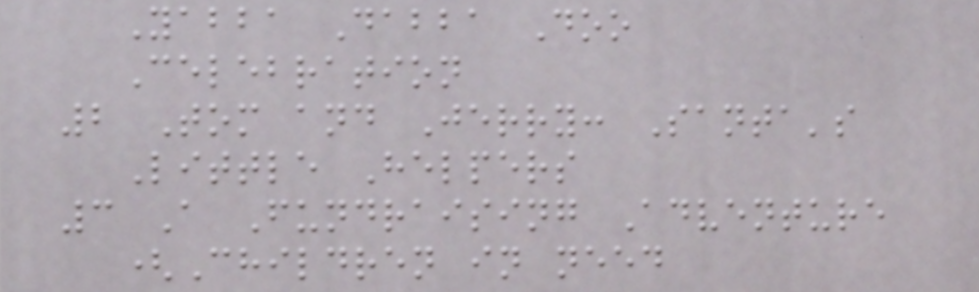Yabba Dabba Doo
Celebration
2 Tom and Jerry: Santa's
Little Helpers
3 A Fundraising Adventure
(Children in need
